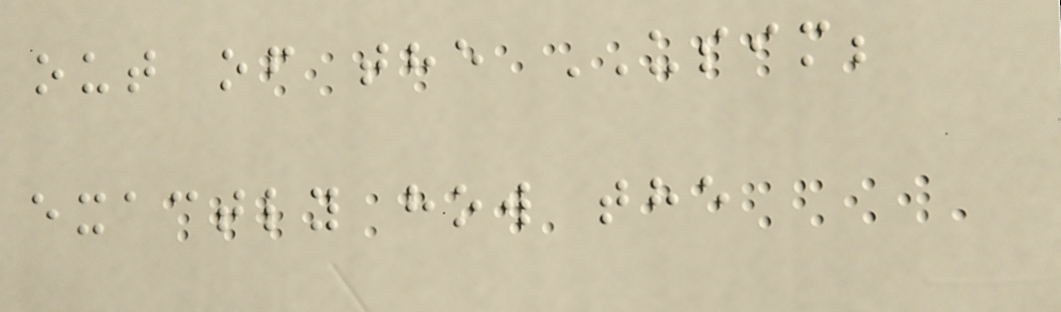out of the USIM;
exactly how the
